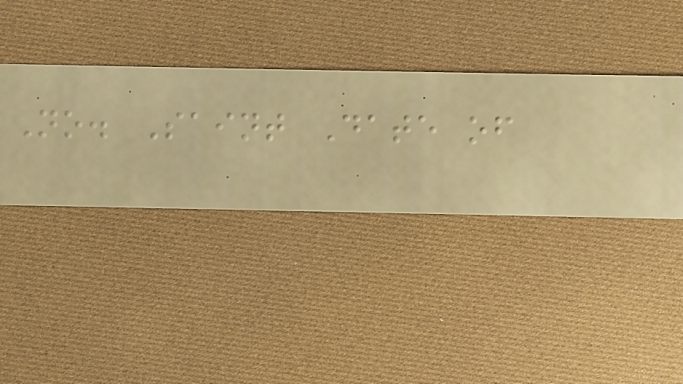No. Saint Date of
